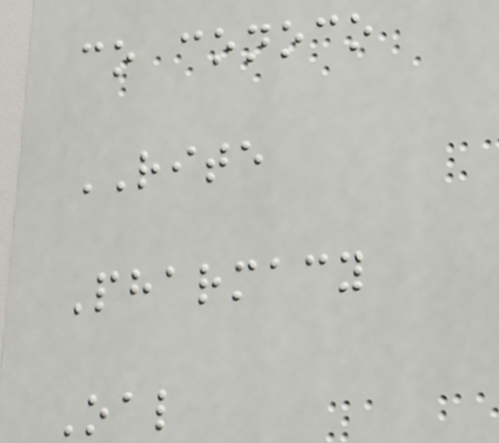co conoco
RITE
Pharmacy
Oal
